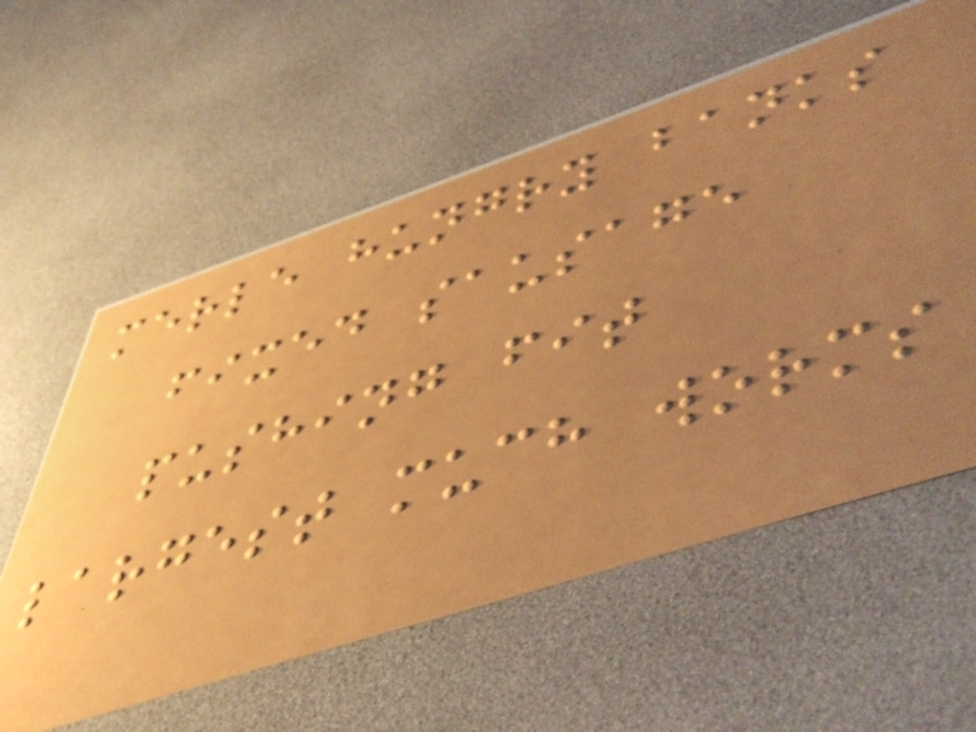merle hungry banks
fixed sausage
pushing fit
largest much worms
